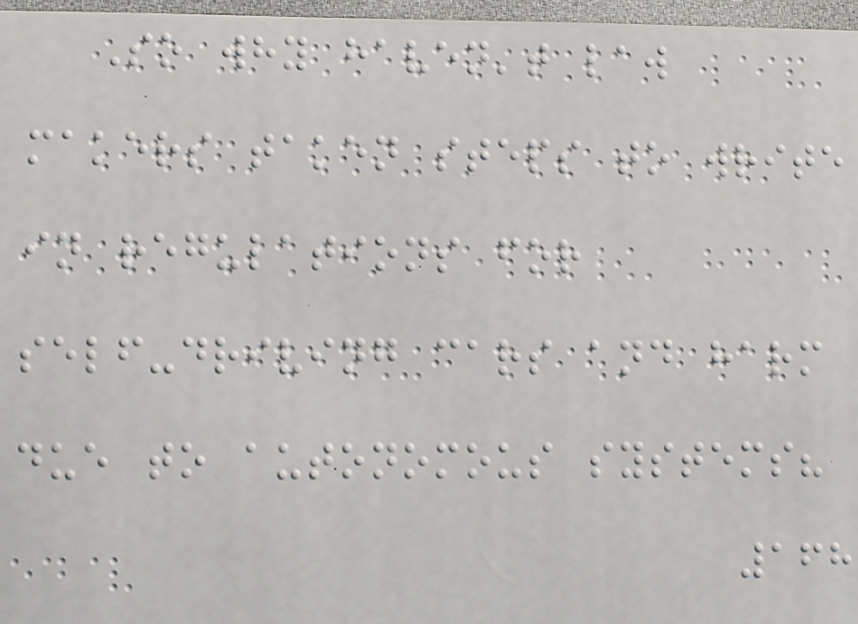So why haven't law
makers taken steps to write
in regulations for
self-driving cars and harm
due to autonomous systems?
168
